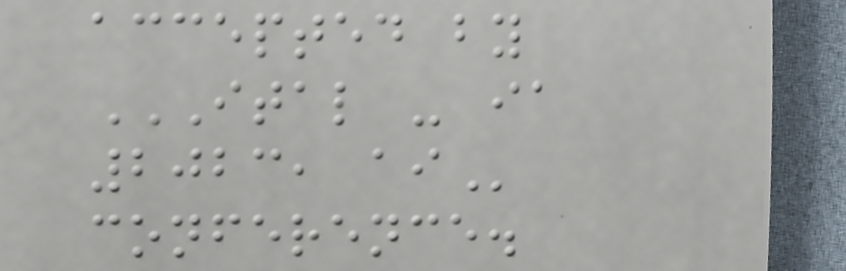accepted by
ITAL - IA
2023, AI
conference.
